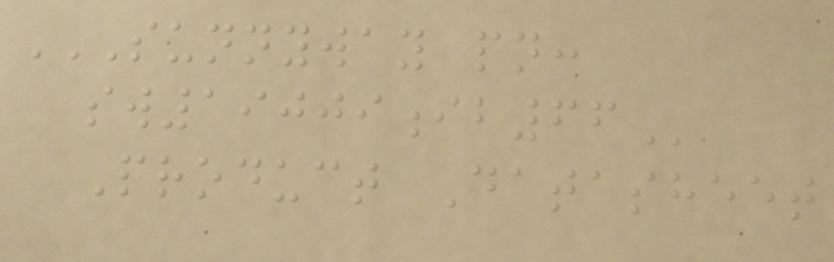SUNNYWAY PN:
SW19009IB66
Product Datasheet
